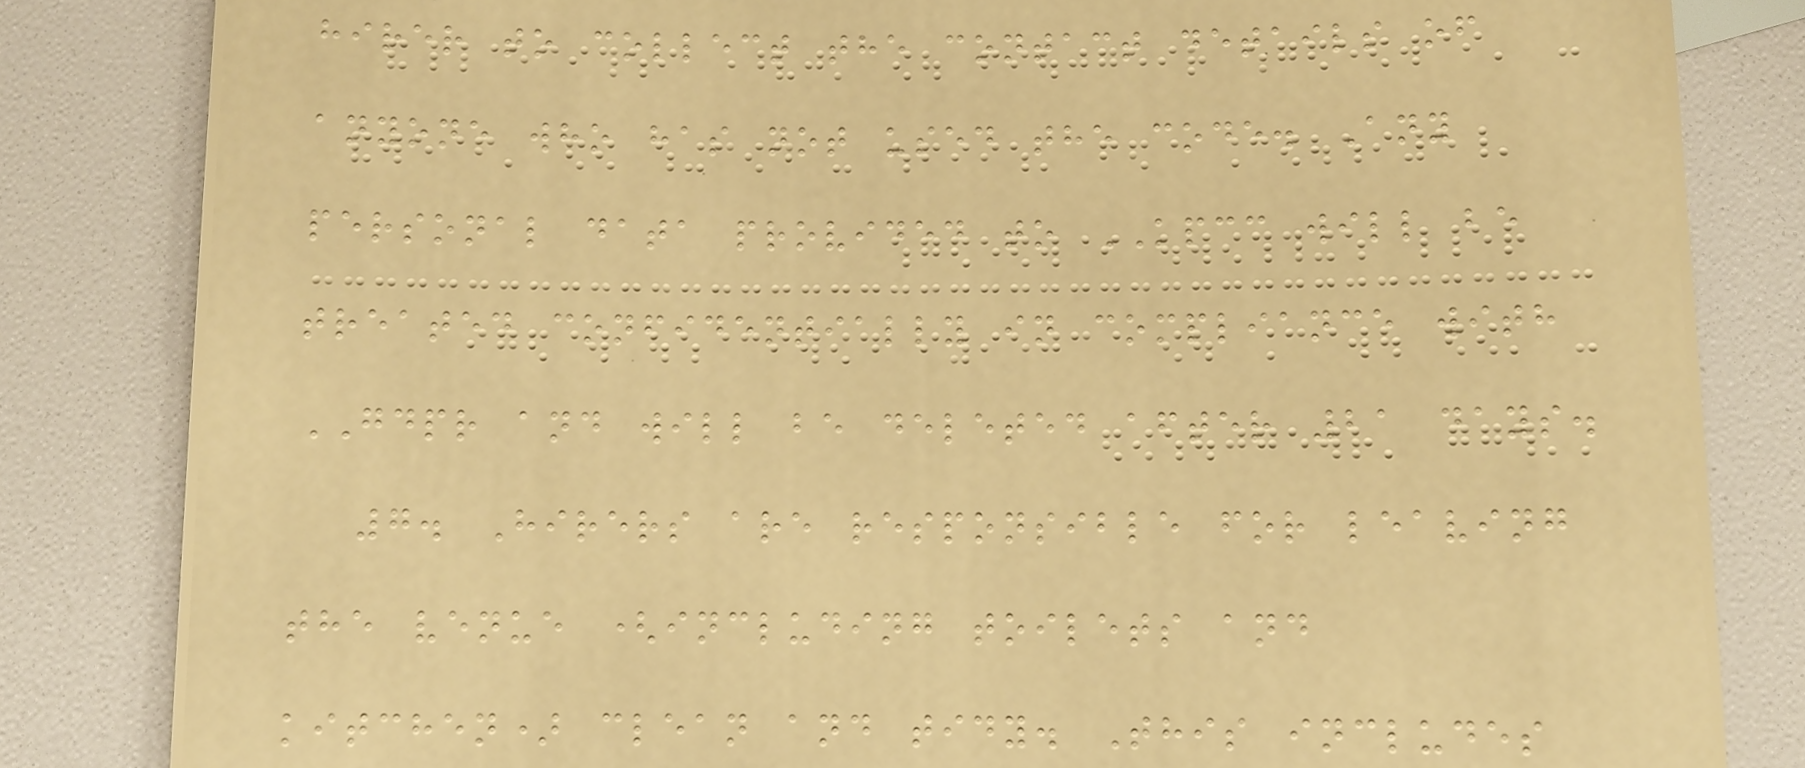hirer to collect the contact details of
anyone who has not used the code. Any
personal data provided to KPCC will be
treated confidentially in compliance with
GDPR and will be deleted after 21 days.
7. Hirers are responsible for leaving
the venue (including toilets and
kitchen) clean and tidy. This includes
